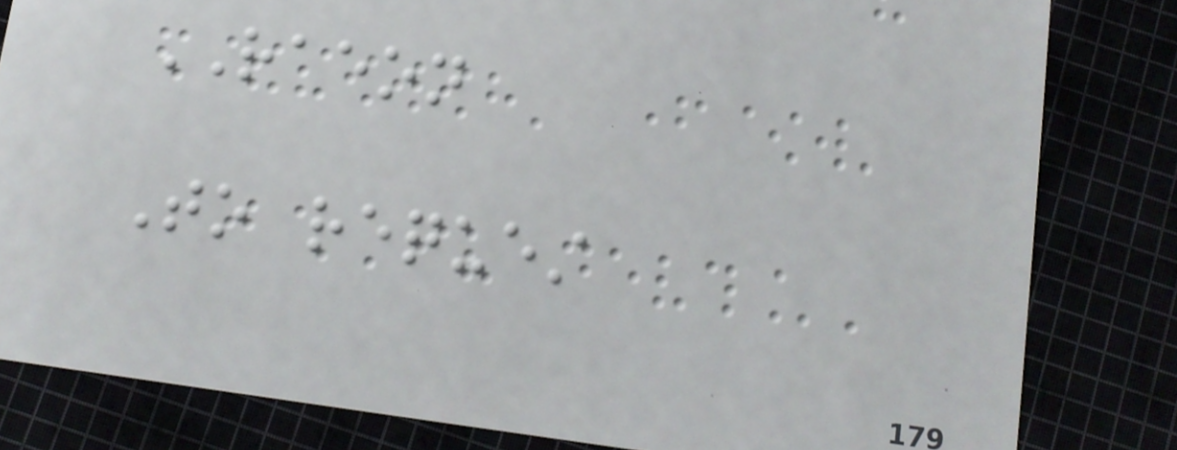RAEON
To request
